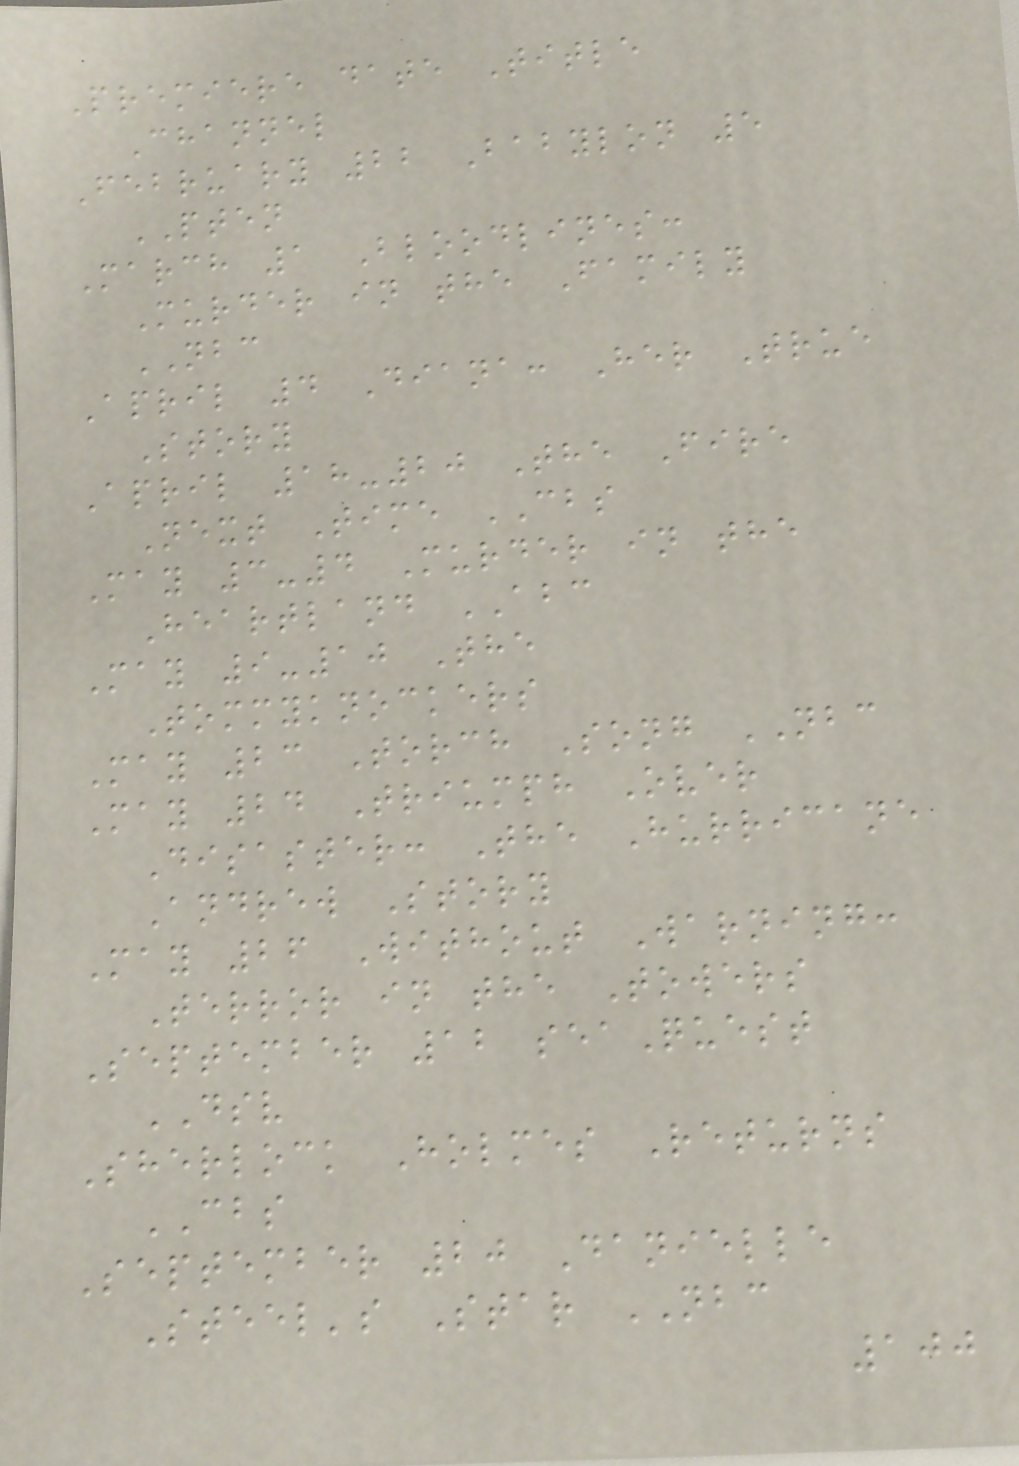Premiere date Title
Channel
February 22 Babylon 5
PTEN
March 1 Bloodlines:
Murder in the Family
NBC
April 4 Diana: Her True
Story
April 18-20 The Fire
Next Time CBS
May 3-4 Murder in the
Heartland ABC
May 9-10 The
Tommyknockers
May 23 Torch Song NBC
May 24 Triumph Over
Disaster: The Hurricane
Andrew Story
May 26 Without Warning:
Terror in the Towers
September 12 seaQuest
DSV
Sherlock Holmes Returns
CBS
September 20 Danielle
Steel's Star NBC
100
